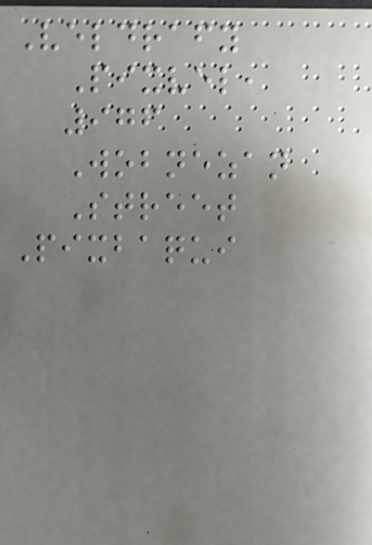Veldrafy
Pixvel,
976
Wobnezan
Street
Pixbaqui
